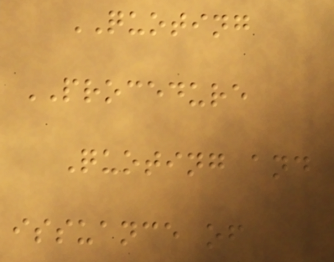QUOTING
PROCEDURE
Quoting and
issuance of
